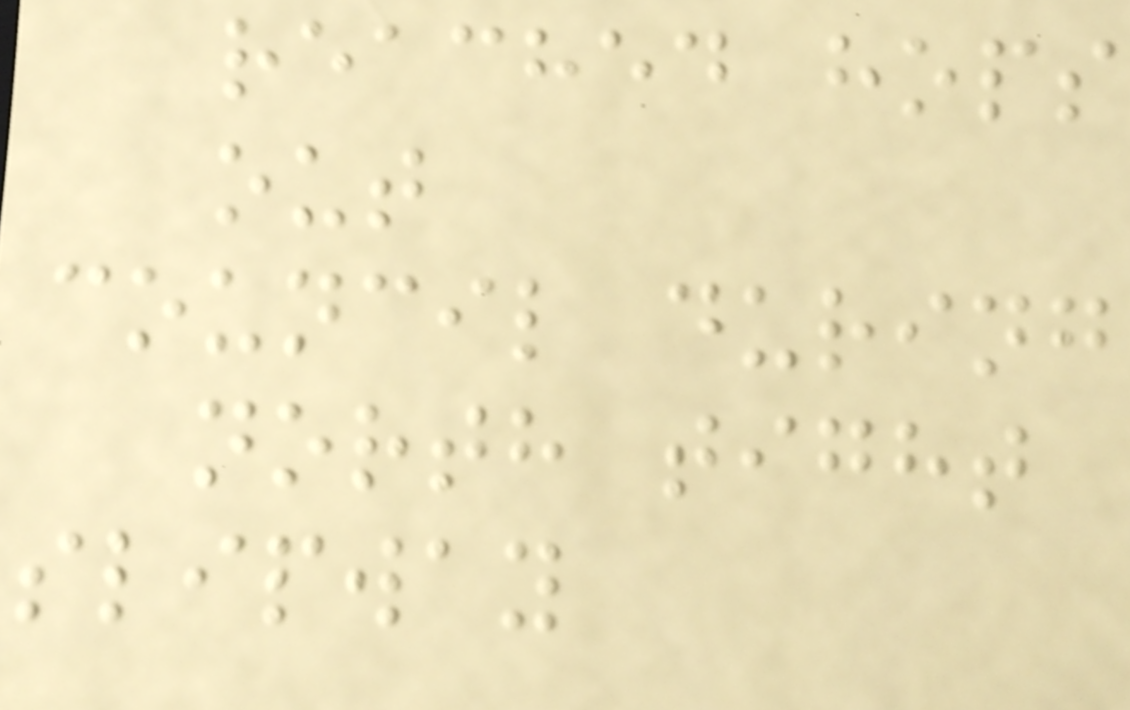reached hops
out
council during
north tight
slipway
